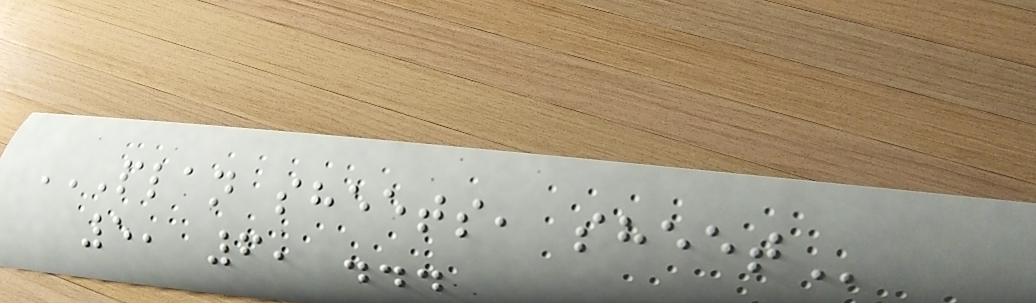PLAN SHEETS, SHEET
5, 6, ...
